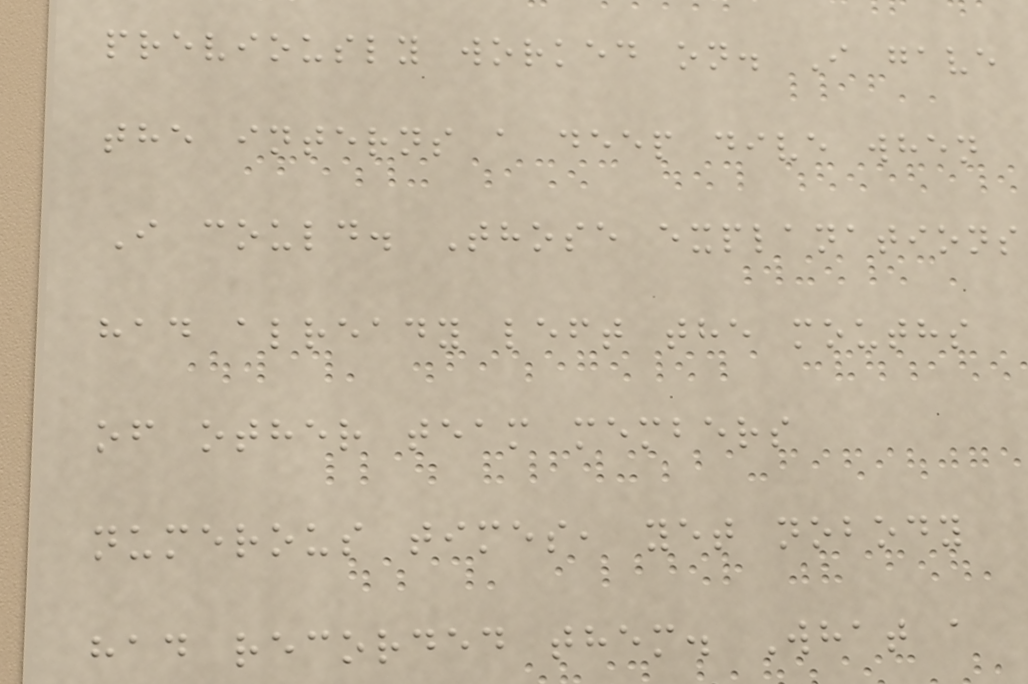previously worked on. I gave
the interns a deep dive when
I could. Those explanations
had already left the mouths
of other team members
numerous times, yet nobody
had recorded them. What a
